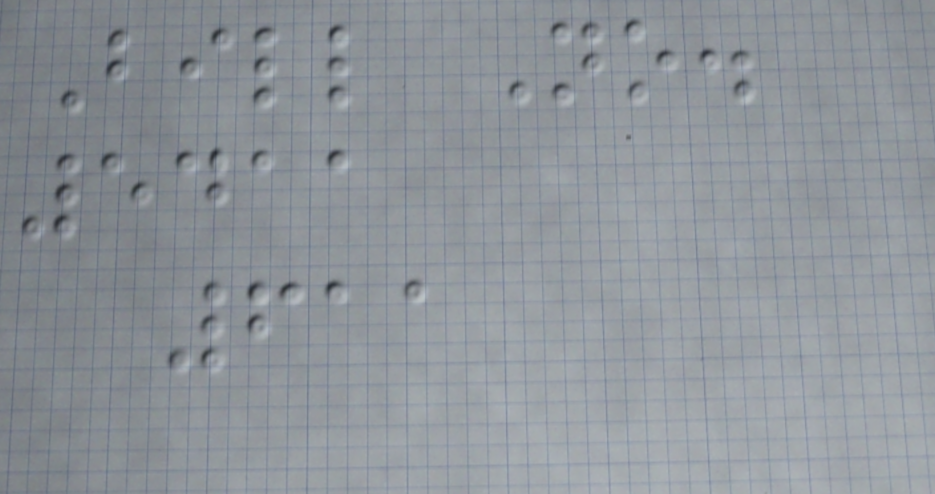Bill No.
5411
611
